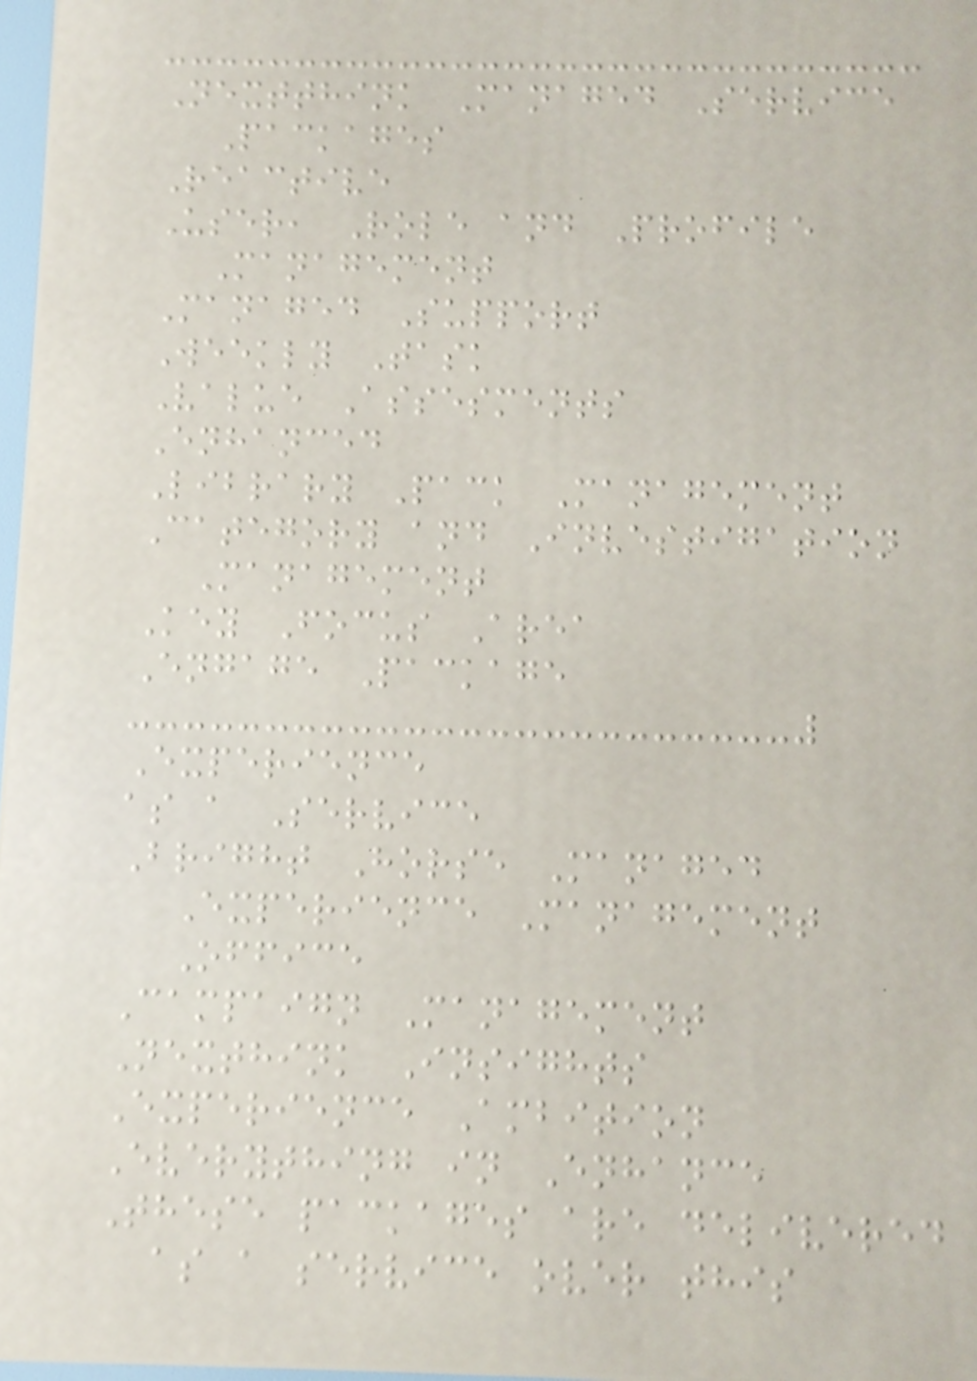Nextthink Managed Service
Packages
Reactive
User, Role and Profile
Management
Managed Support
Weekly Task
Value Assesments
Enhanced
Library Pack Management
Category and Investigation
Management
Key Focus Area
Engage Package
Experience
as a Service
Bright Horse Managed
Experience Management
Office
Campaign Management
Nexthink Insights
Experience Ambition
Everything in Enhance
These packages are delivered
as a service over this
